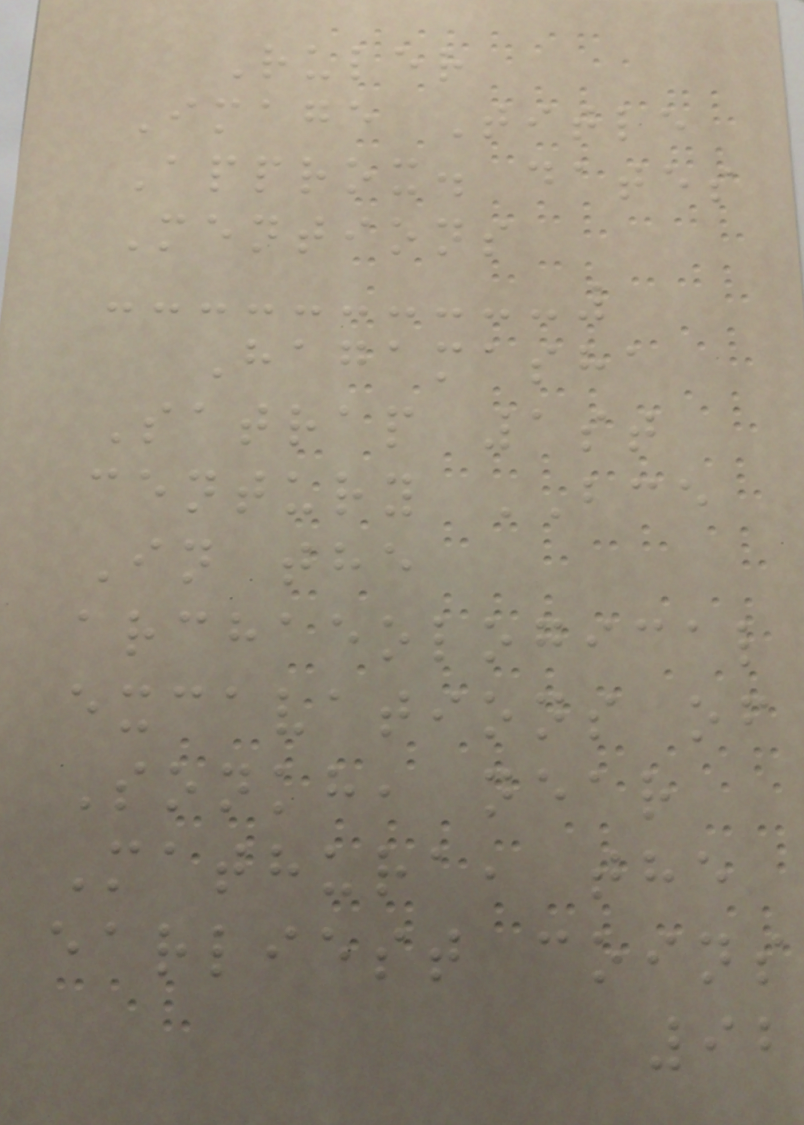Ruler
Image Title
Approx. dates
Mentions
Hagamasha
Satrap 1st
century BCE
In the
archaeological
excavations of
Sonkh, near
Mathura, the
earliest coins
92
